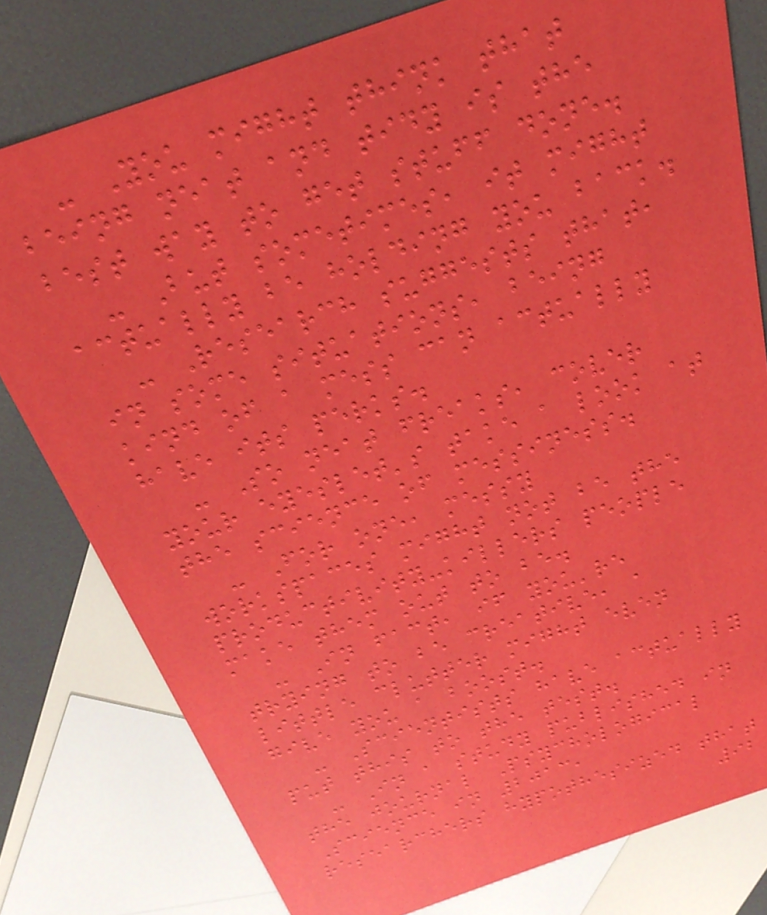- You might think that
being neat and tidy is the
best way to get stuff done.
- But sometimes, it might
actually be holding you back.
- Research suggests that,
in some situations, being
kind of a mess can actually
have its perks.
- So neat freaks, cover
your eyeslet's take a look at
the science of messiness.
- For one, messy
workspaces might not be the
productivity-killers people
make them out to be.
- In fact, if you're
trying to be creative, a
little clutter might even
give you a boost.
- Scientists have actually
put this to the test.
- In a study published in
the journal Psychological
Science in 2013,
researchers hypothesized that
92
